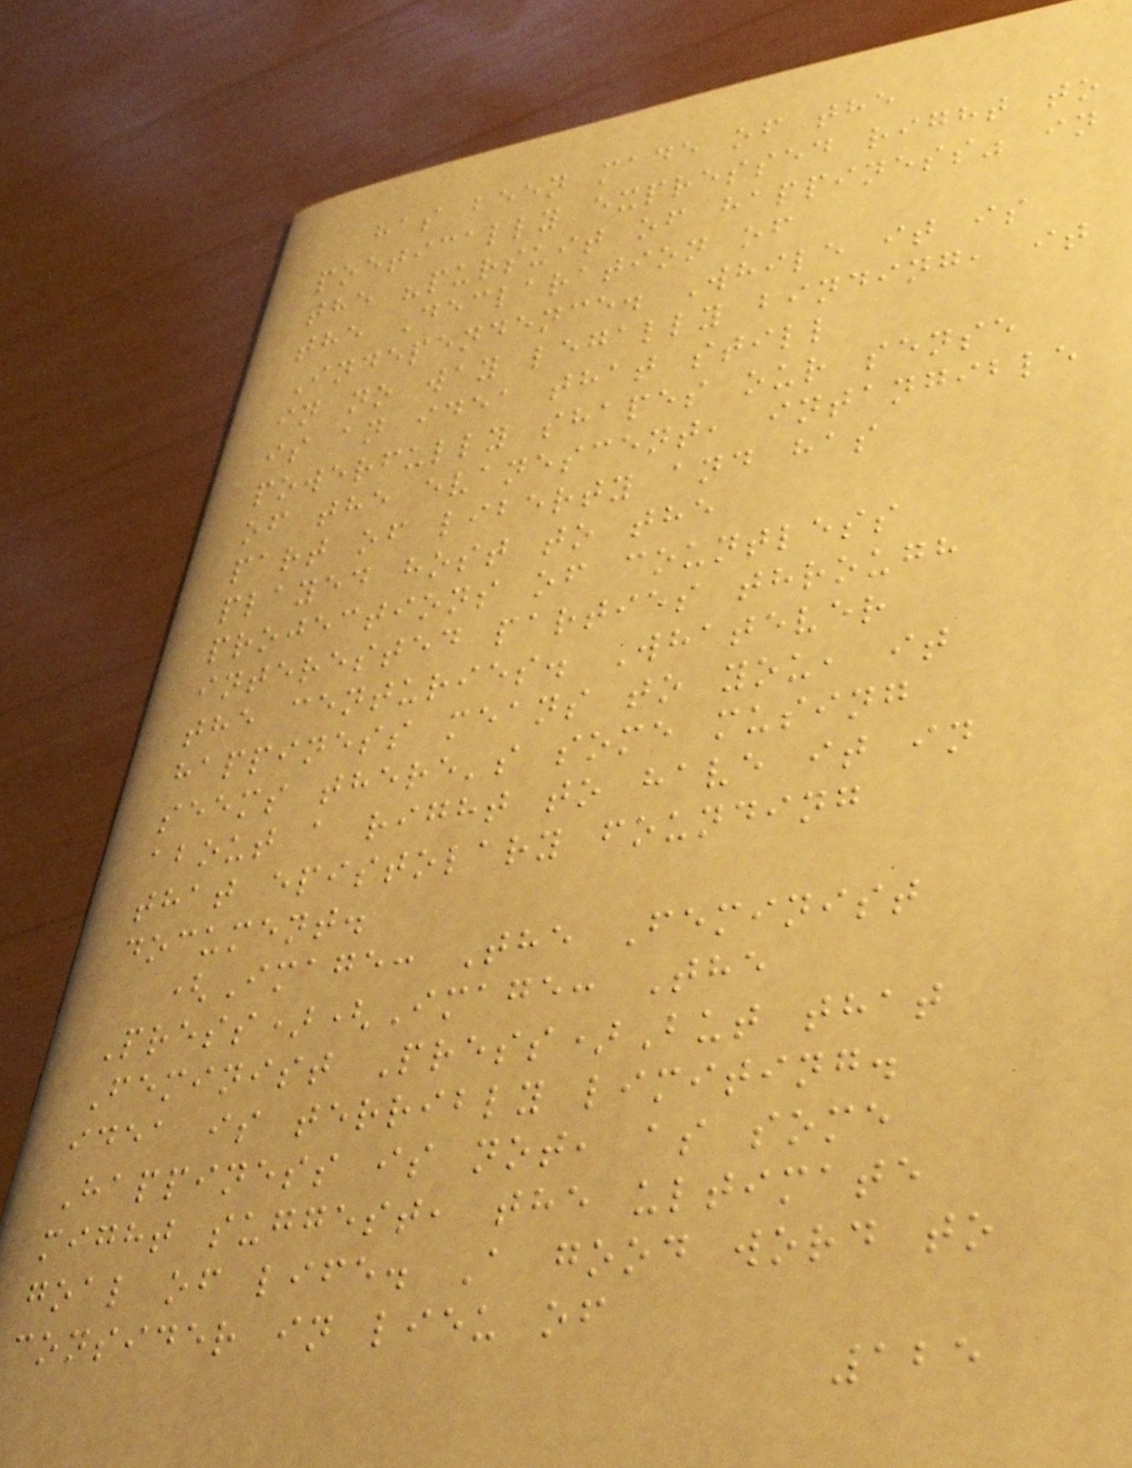has been made of the
poetically expressed right to
the "pursuit of happiness" in
the Declaration of
Independence. While it is
in no way legally binding, it
is an idea that still
powerfully shapes our sense
of the evanescent, intangible
part of liberty and has
played host to the
projections of countless
interested parties through
the centuries. Whatever
happiness means to you, it
seems there's some musing
about a right to have it in
that epistolary founding
document.
(Image: The Feminist
Press)(Image: The
Feminist Press)But that
idea is terribly limiting.
Happiness is not, as some
might suggest, the ultimate
goal of life. A good word to
consider in lieu of
125
